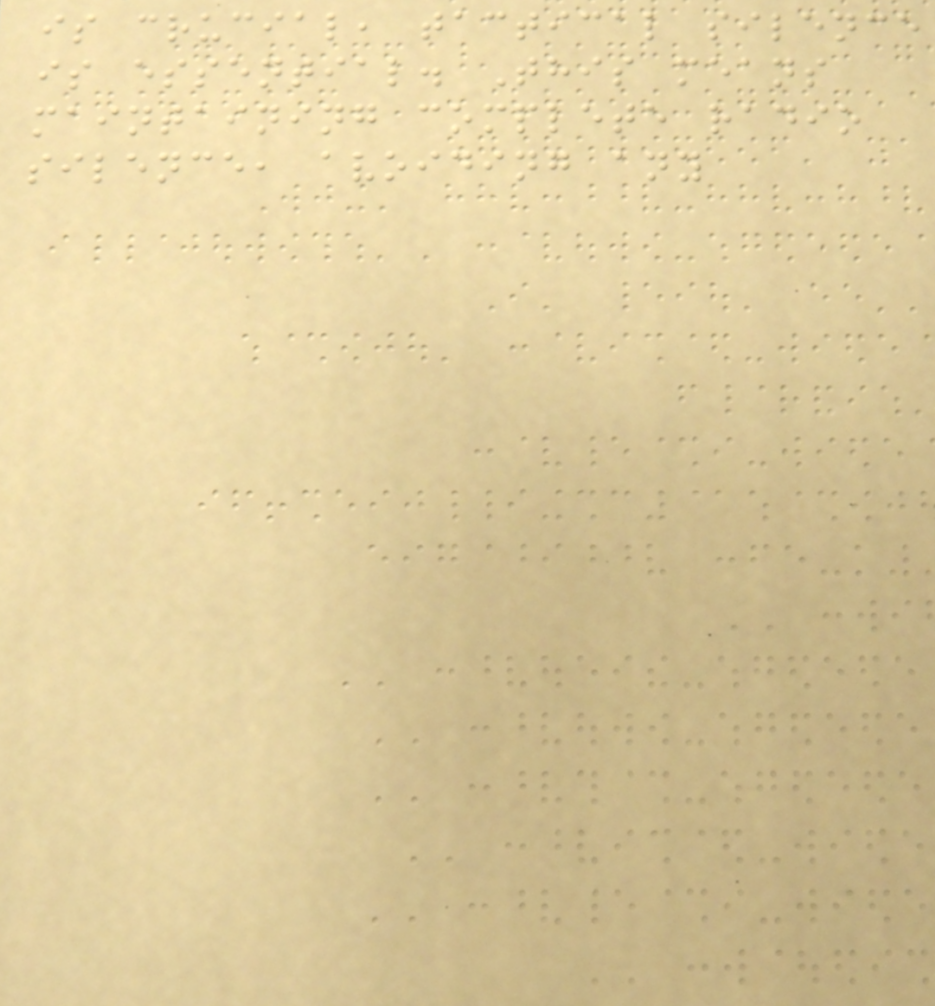is crucial, tactical silence
is essential. This means
maintaining complete radio
silence, avoiding any
